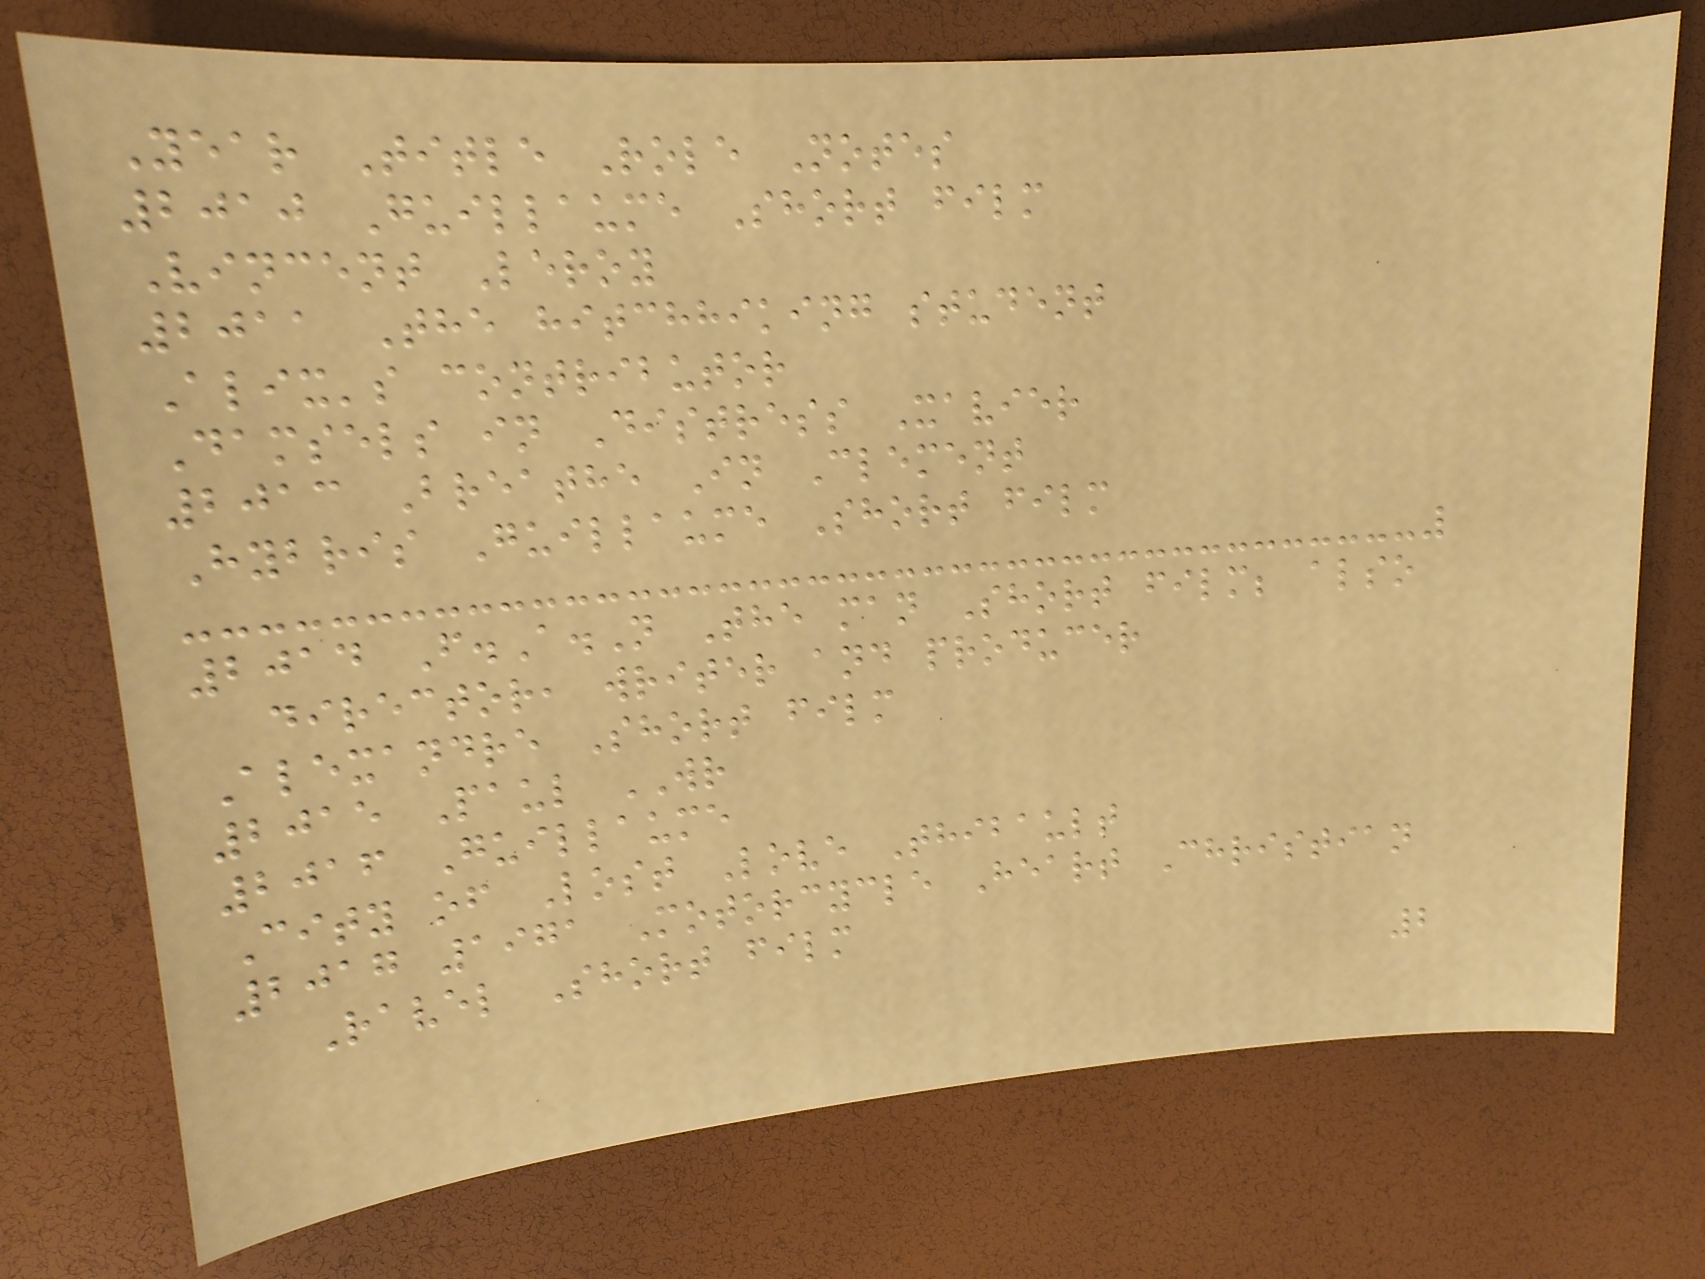Year Title Role Notes
2010 Guillaume Short film
Vincent Leroy
2011 The hitchhiking student
Alix's contributor
Damsels in Distress Xavier
2013 Breathe In Clement
Hybris Guillaume Short film
2014 F.A.N The man Short film; also
director, writer and producer
Alexandre Short film
2015 Paul WR
2016 Guillaume
City of Lost Love Thibault
2017 1971 Motorcycle Heart Christian
Ravel Short film
2
